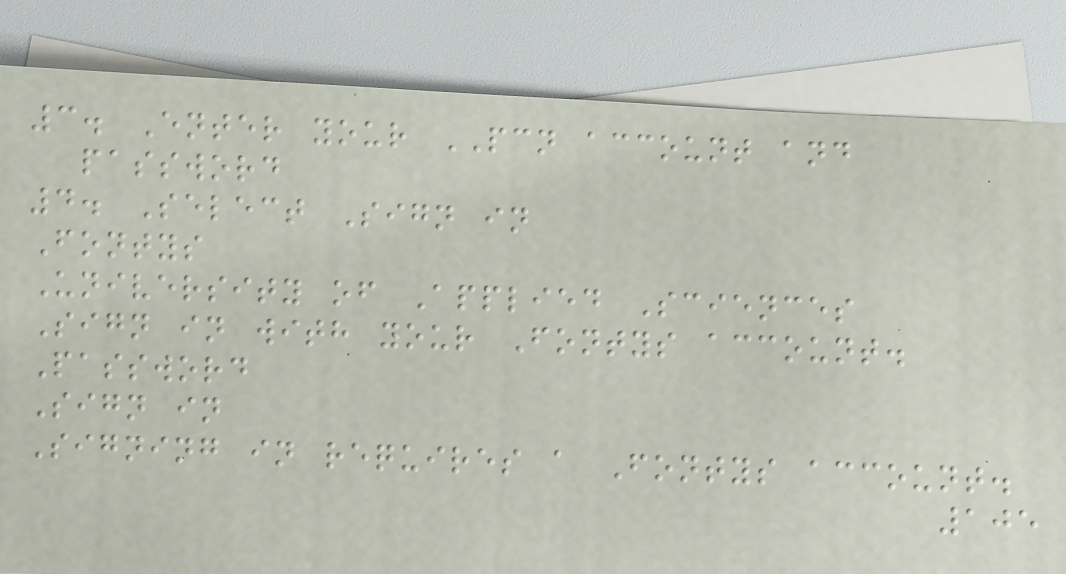3. Enter your PCN account and
password
4. Select Sign in
Fontys
University of Applied Sciences
Sign in with your Fontys account.
Password
Sign in
Signing in requires a Fontys account.
105
